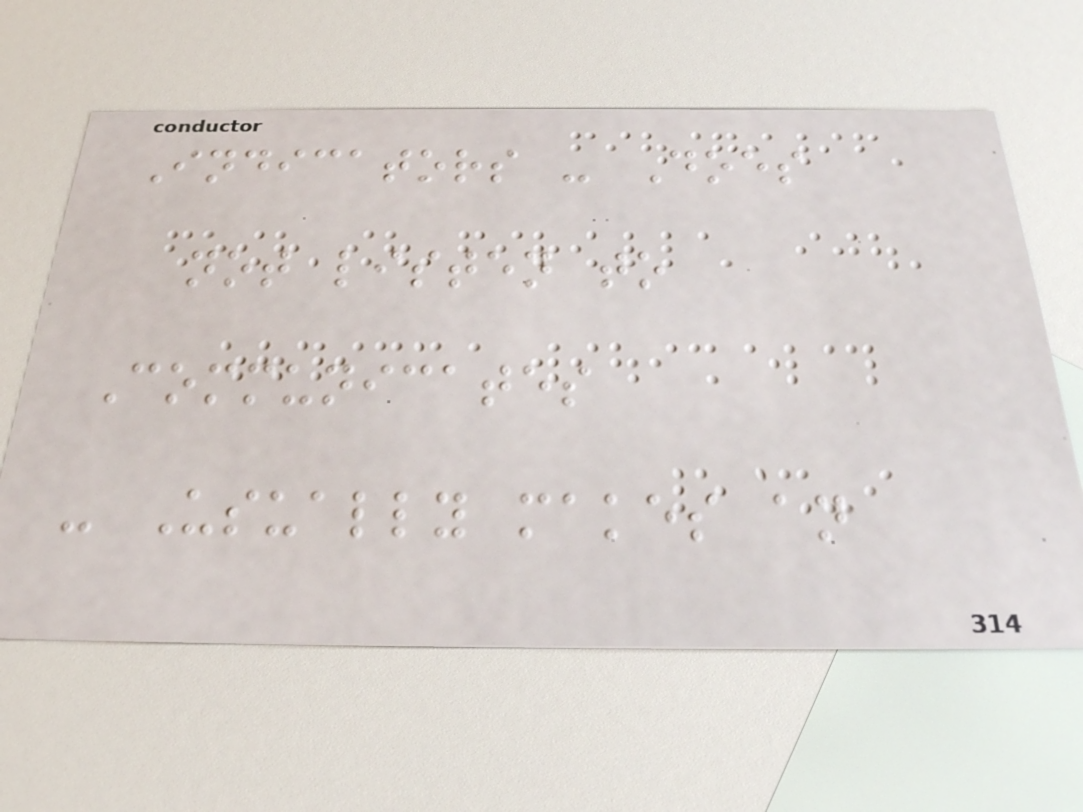Indicators - Does
not listen to
Communicates
- Usually makes an
